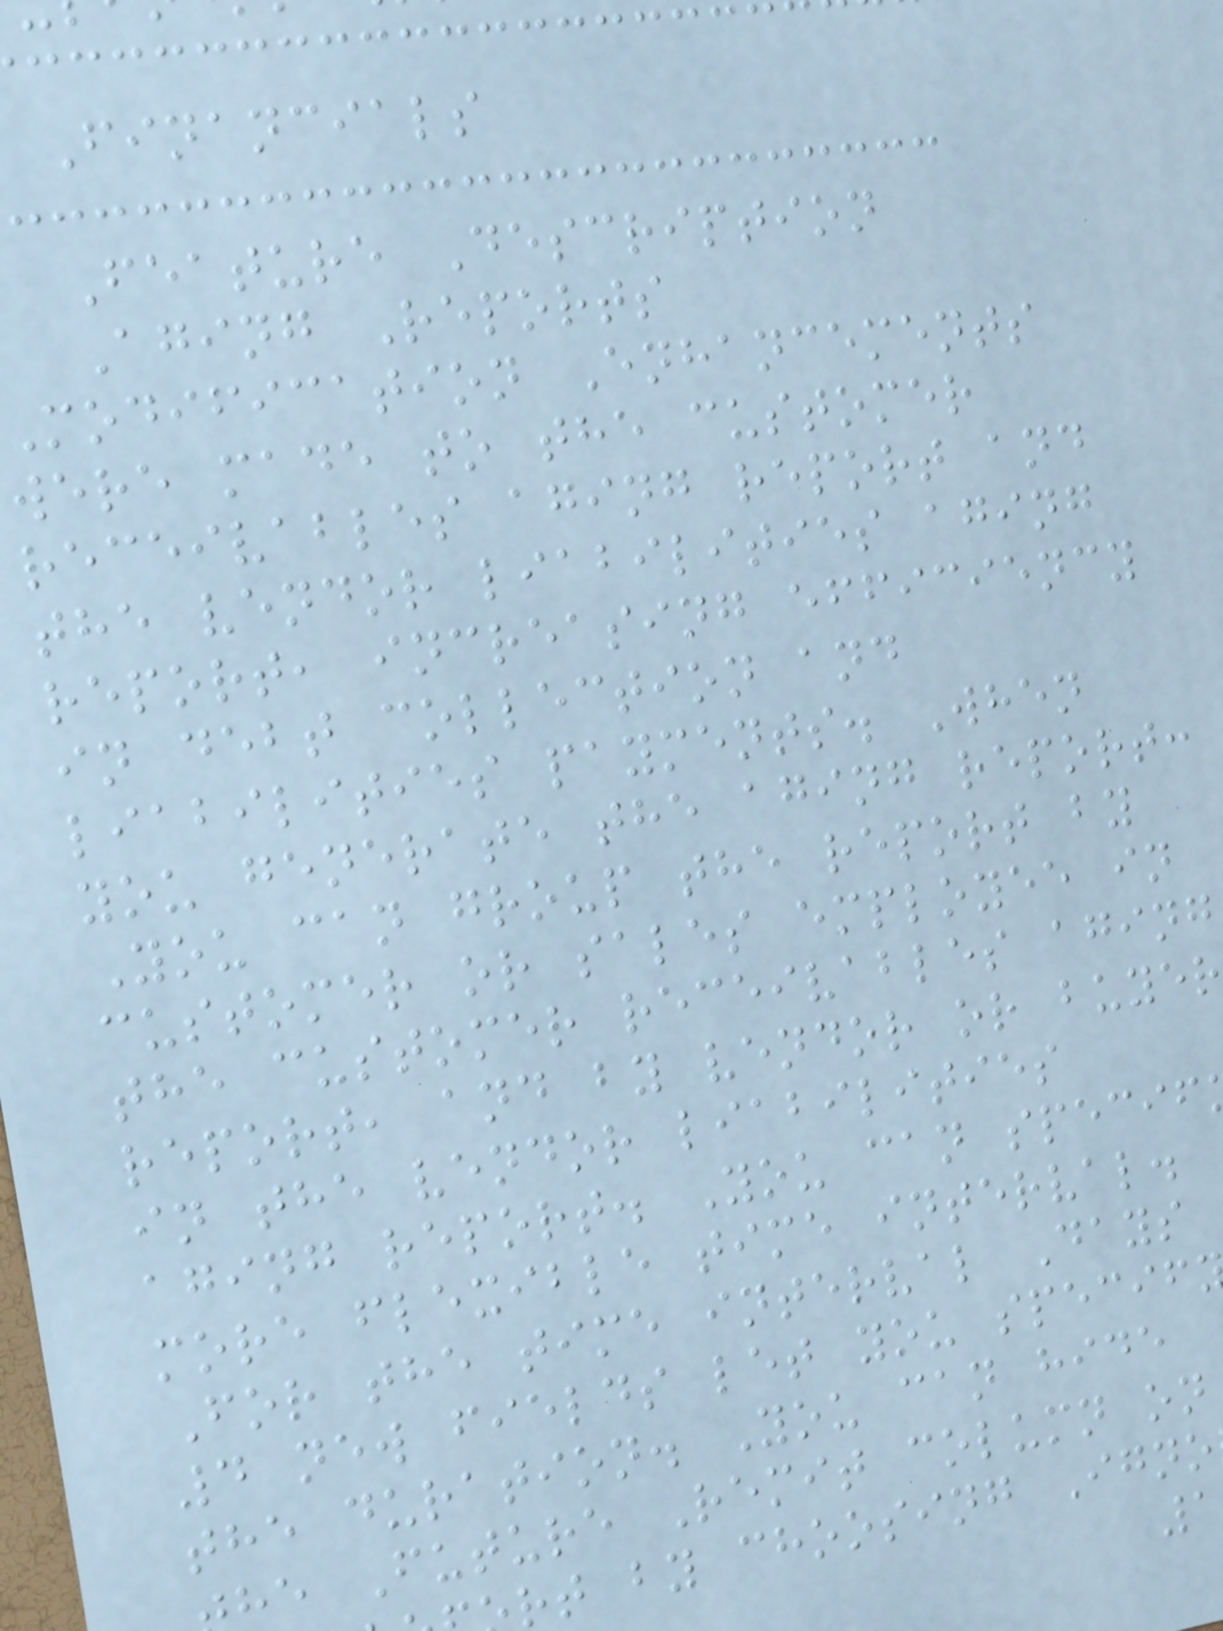Financials
Feature Description
Aging Reports
modification Enhancements
were made to the customer
receivables aging report and
the vendor liabilities aging
report, increasing efficiency
in debt collection and
liabilities payments. When
you generate the aging report:
You can group the report by
customer or sales employee in
the customer receivables aging
report, and by vendor or buyer
in the vendor liabilities
aging report. You can specif
more flexible time interval.
For the time interval Days
4 new fields let you specif
the duration. You can hide
he Future Remit column on
rt by choosing Igno
